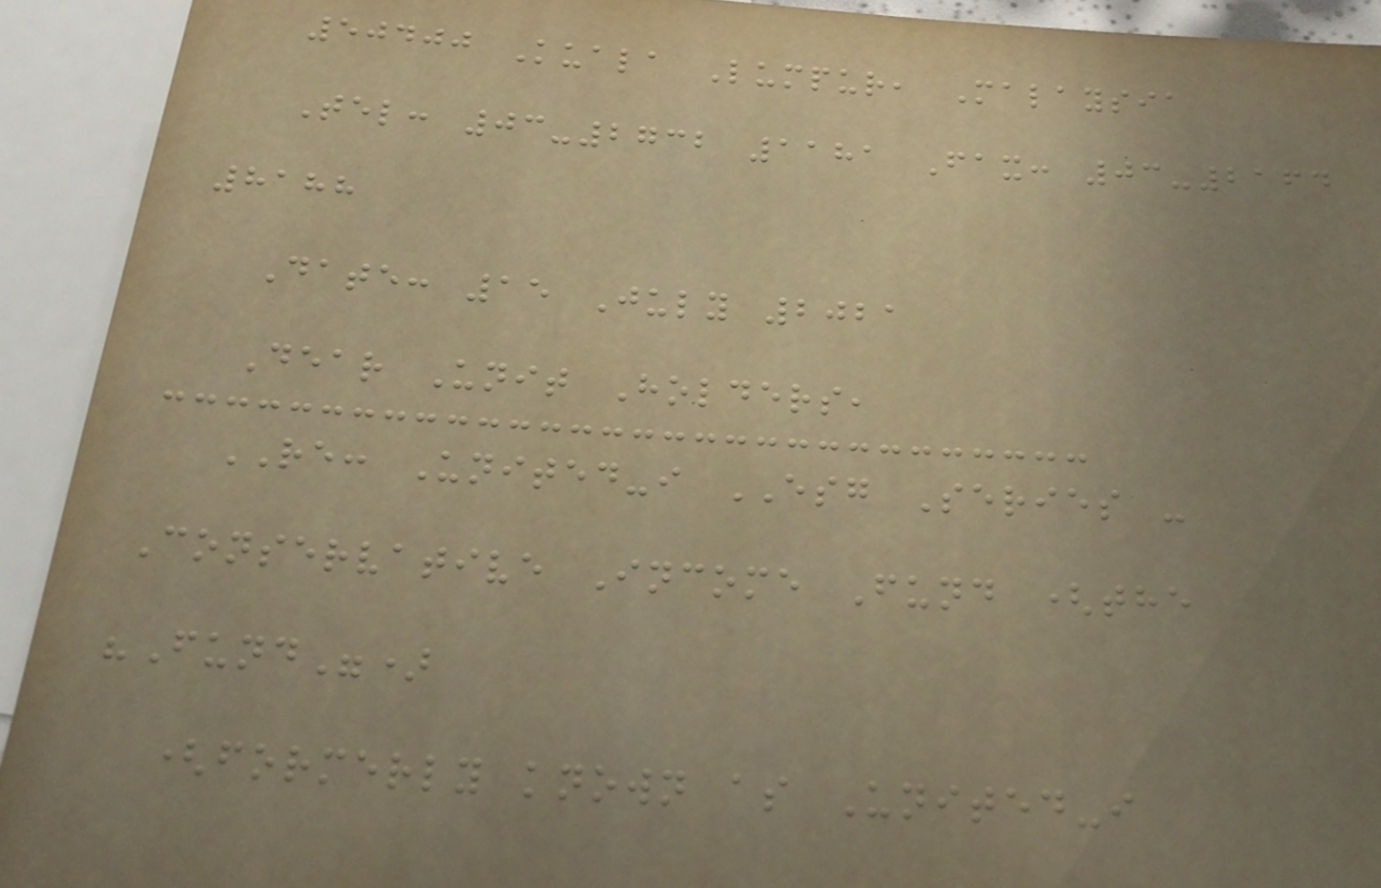50400 Kuala Lumpur, Malaysia
Tel: 03-2732 1181 Fax: 03-2164
8188
Date: 15 July 2021
Dear Unit Holders,
RE: United-i ESG Series -
Conservative Income Fund (the
"Fund")
(formerly known as United-i
